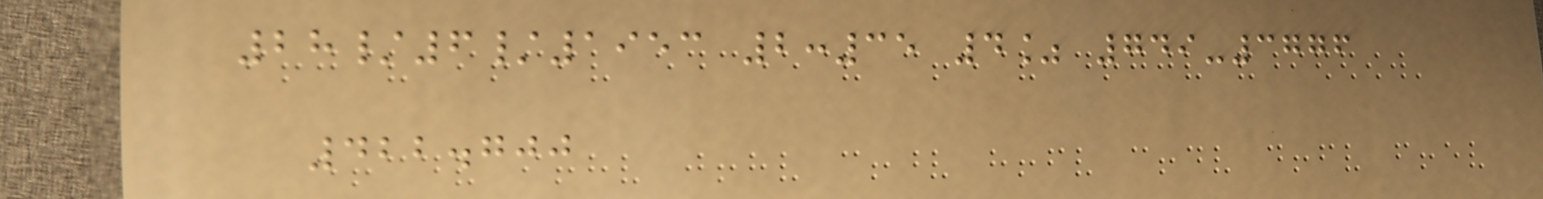28/6/1953 2:35 4% 749-3776
422.700
